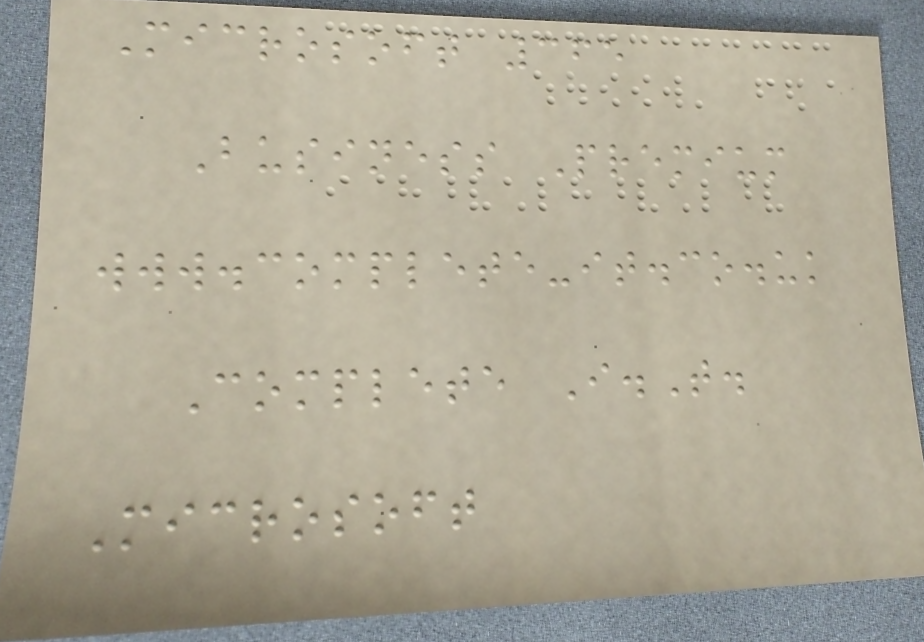Microsoft 365
Business Premium
www.complete-it.co.uk
Complete I.T.
Microsoft
